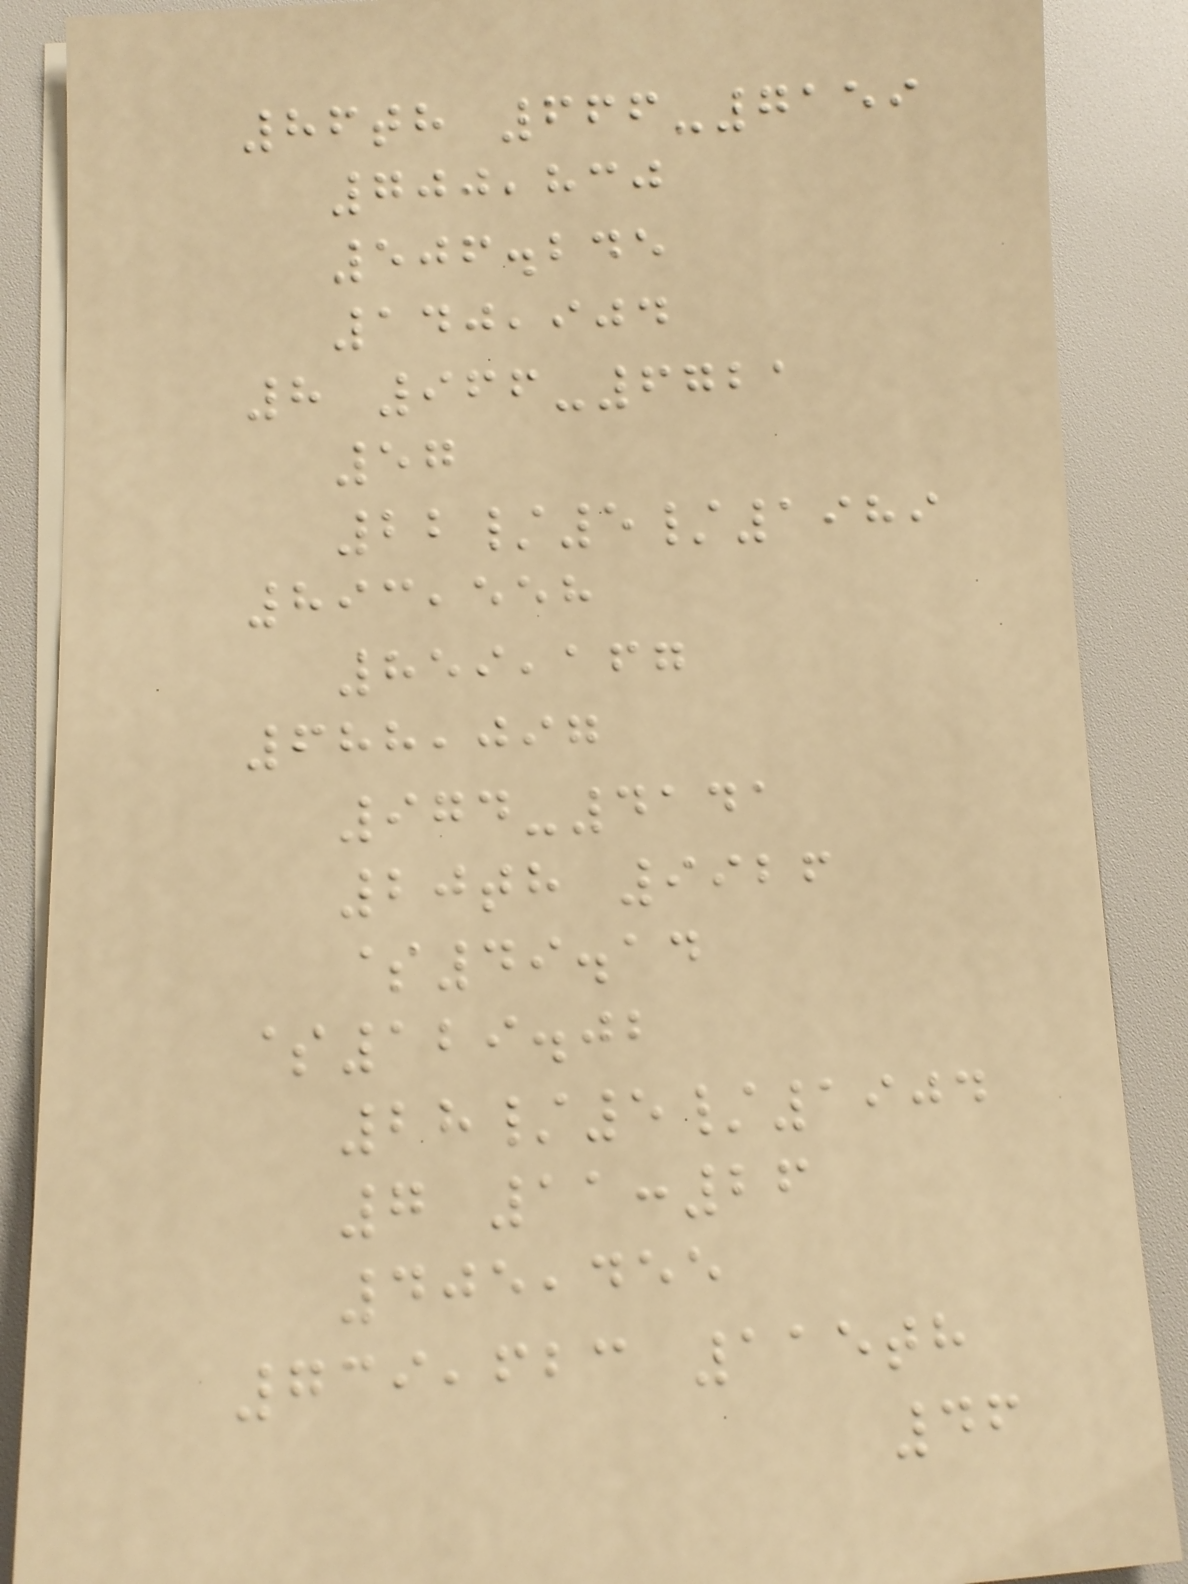86th 666-7159
700,830
506.245
140,904
8 966-6721
57
22/5/1989
893,558
859,167
688,097
974-4141
20th 9926
$49.14
$129.02
28/5/1904
7 11:26
405,455
739,623 115th
46
